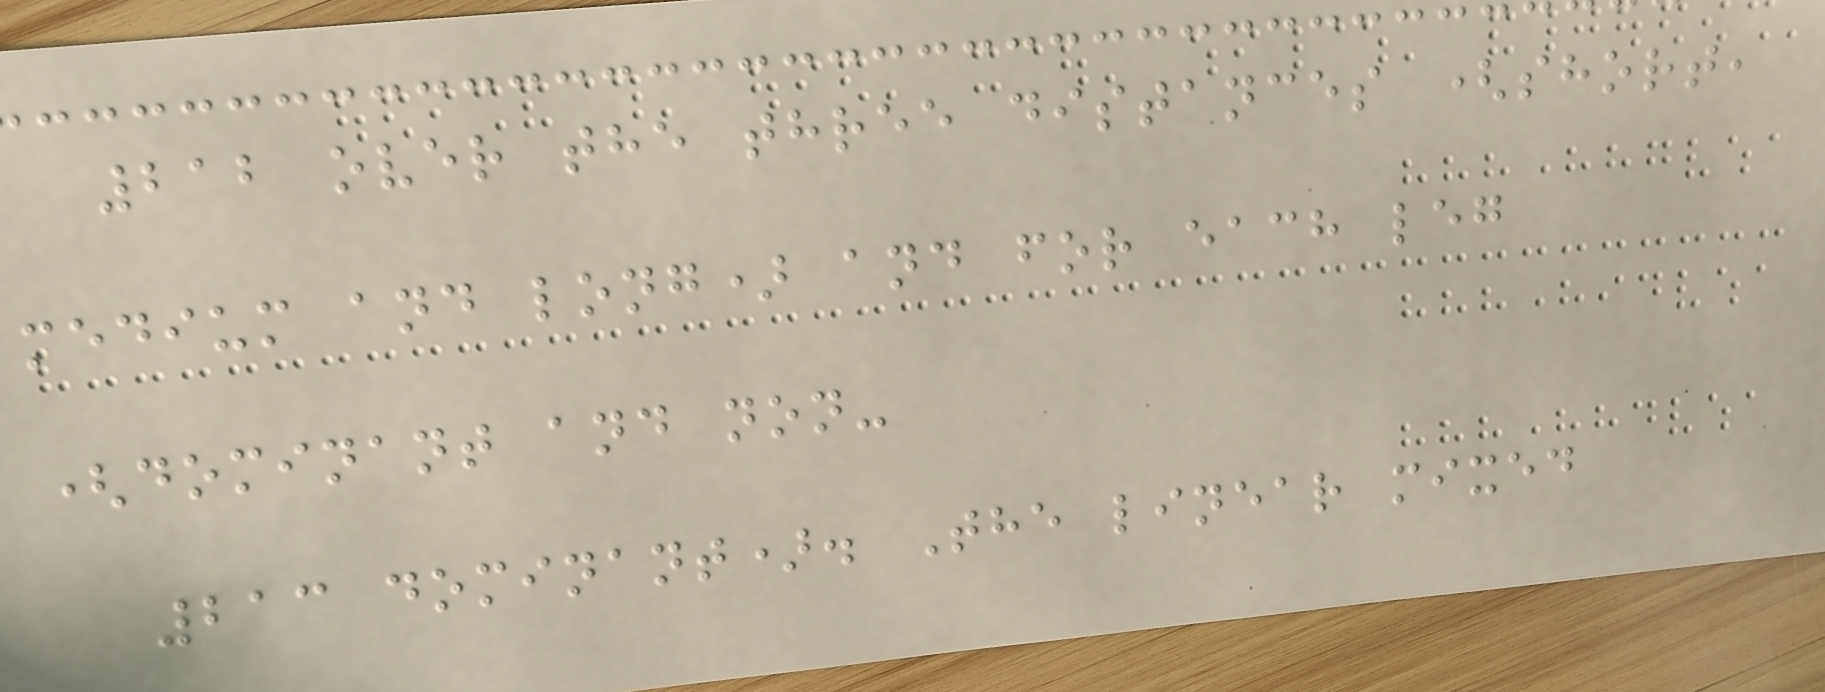212 over the three distances (short,
medium and long) and for each leg
(dominant and non-
213 dominant). The linear mixed
